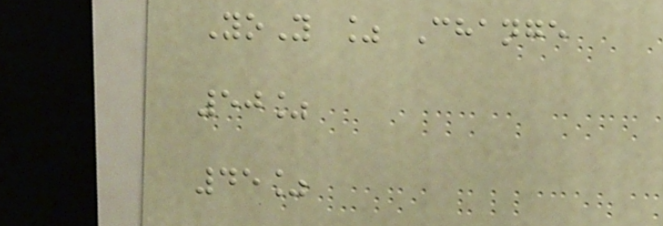YoY % Change
50%
45%
